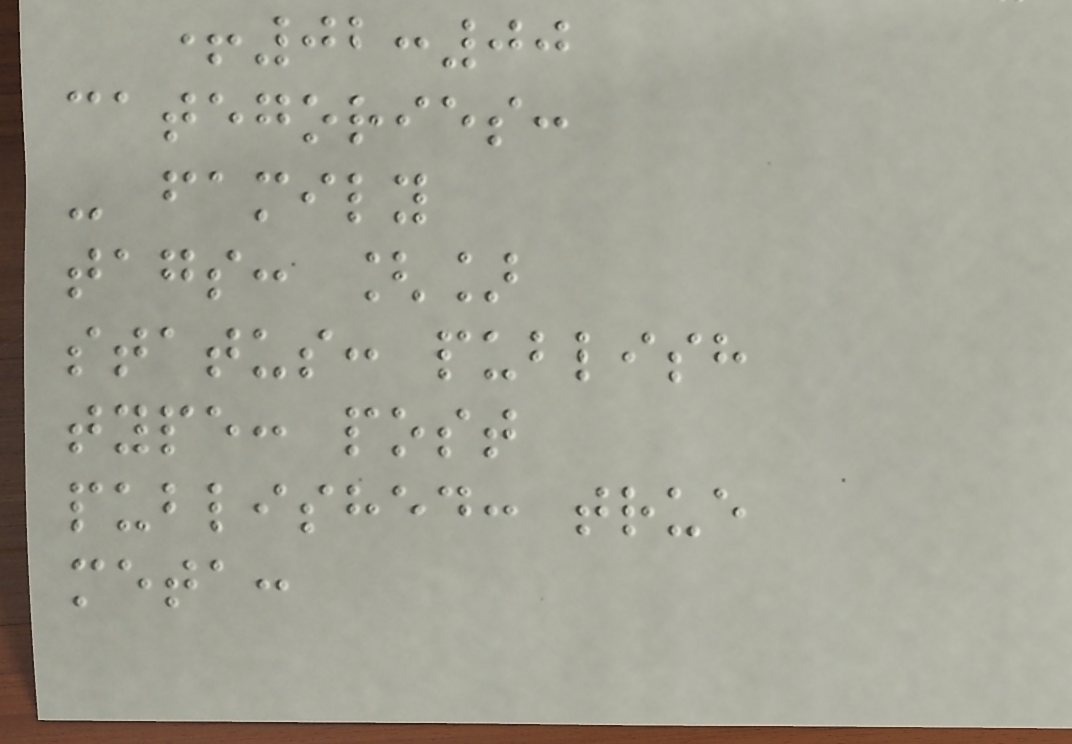+02:00
categories:
- family
tags: []
status: publish
type: post
published: true
meta:
